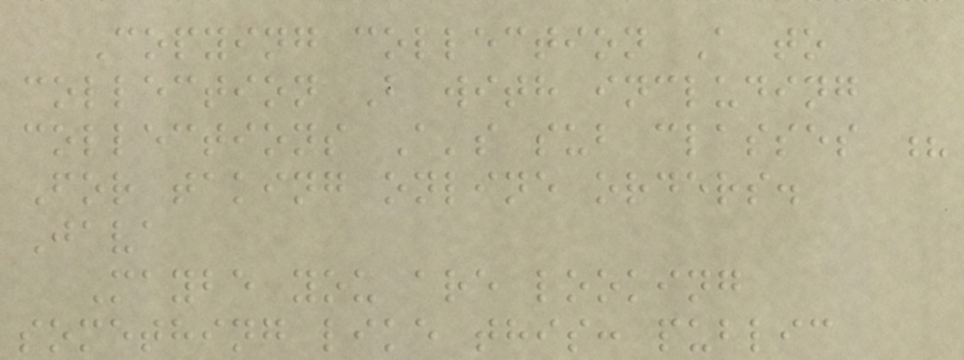Copying collection A to
collection B with including
collections A's sub classes ?
For taking online orders.
Java
Maybe you are looking
something like this: public
